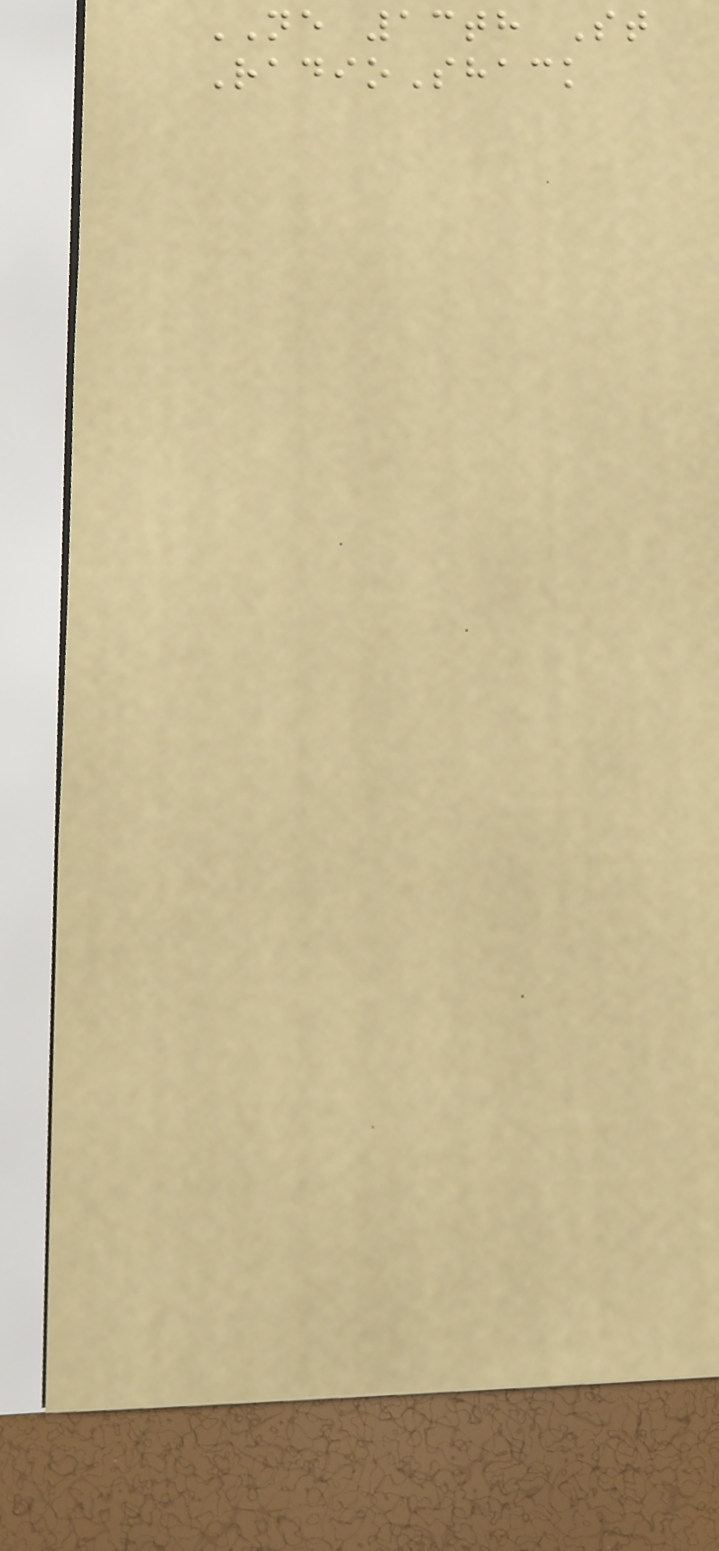NE 13th St
RadioShack
